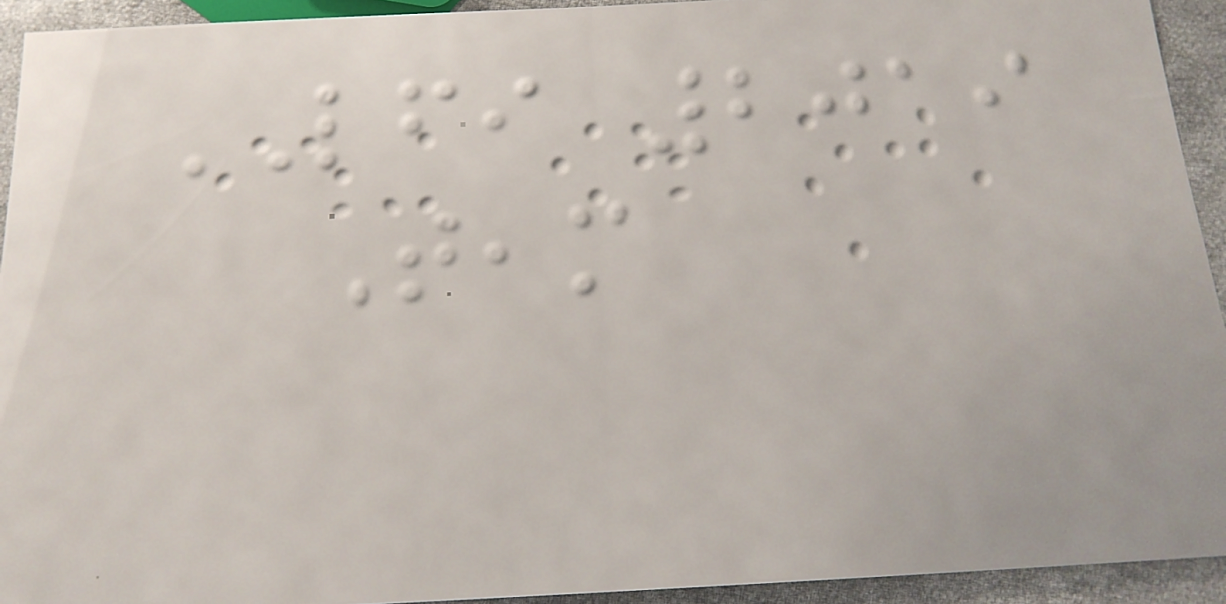LFI 2019
Team
